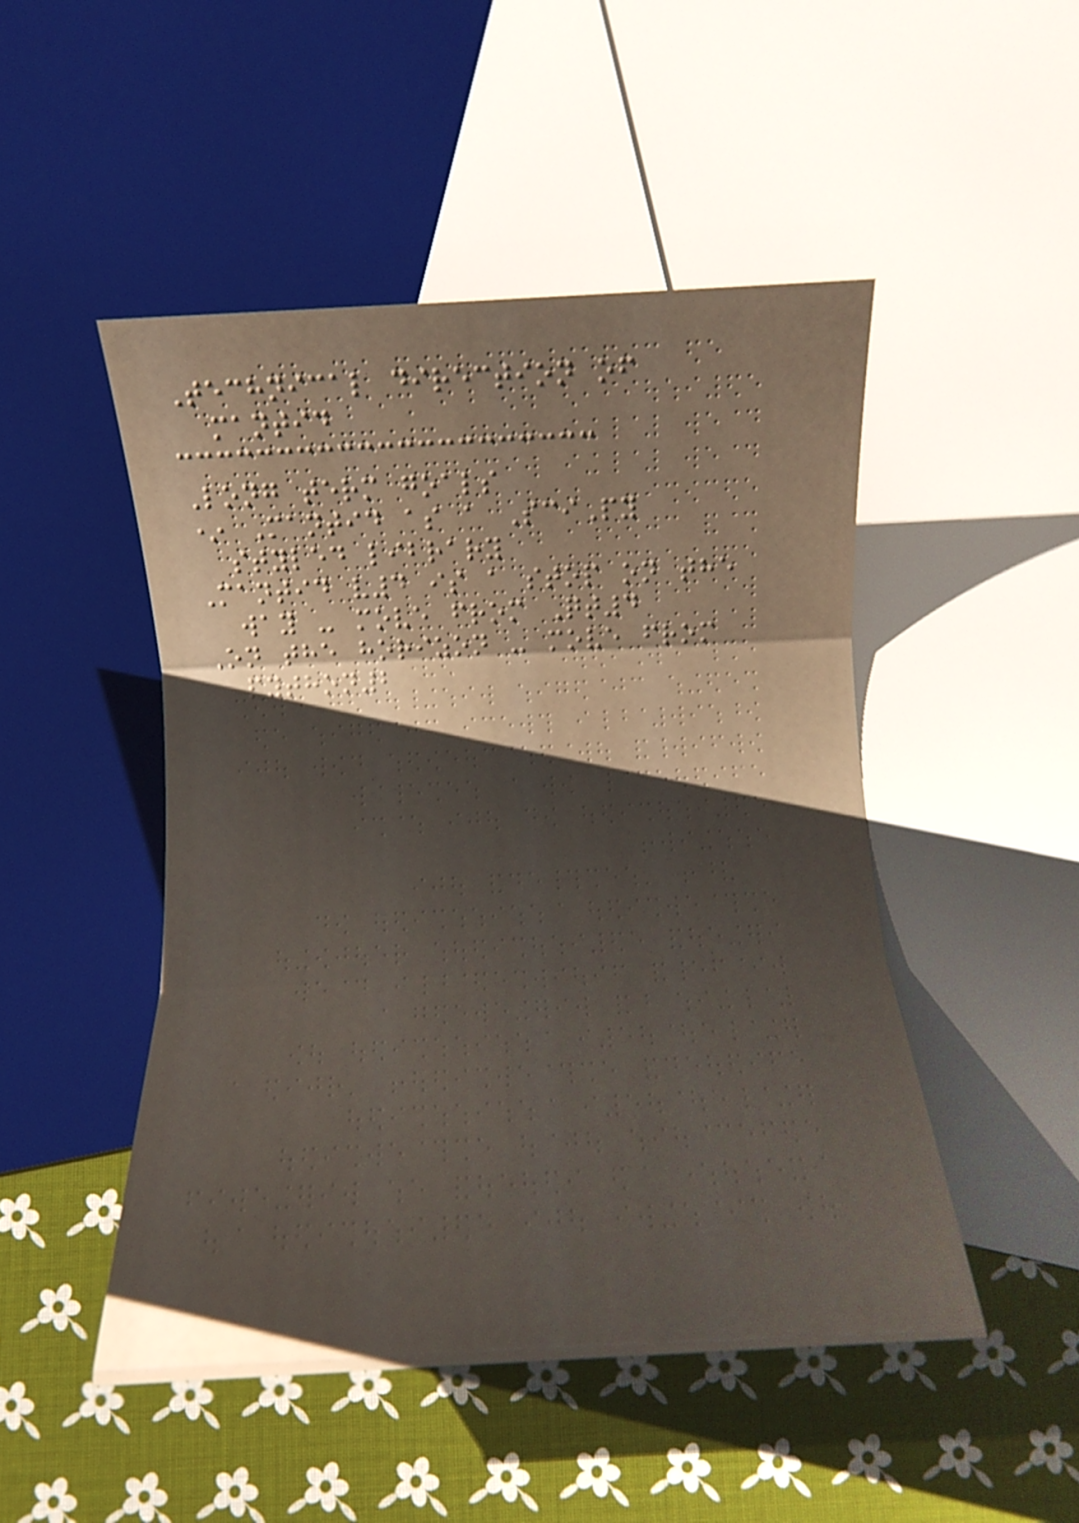Technical direction of
mantid
Long term goals
* Mantid as a SciPy
styled library
Mantid v4 is a stop on the
way - move from Qt4
On the horizon - move from
python2
